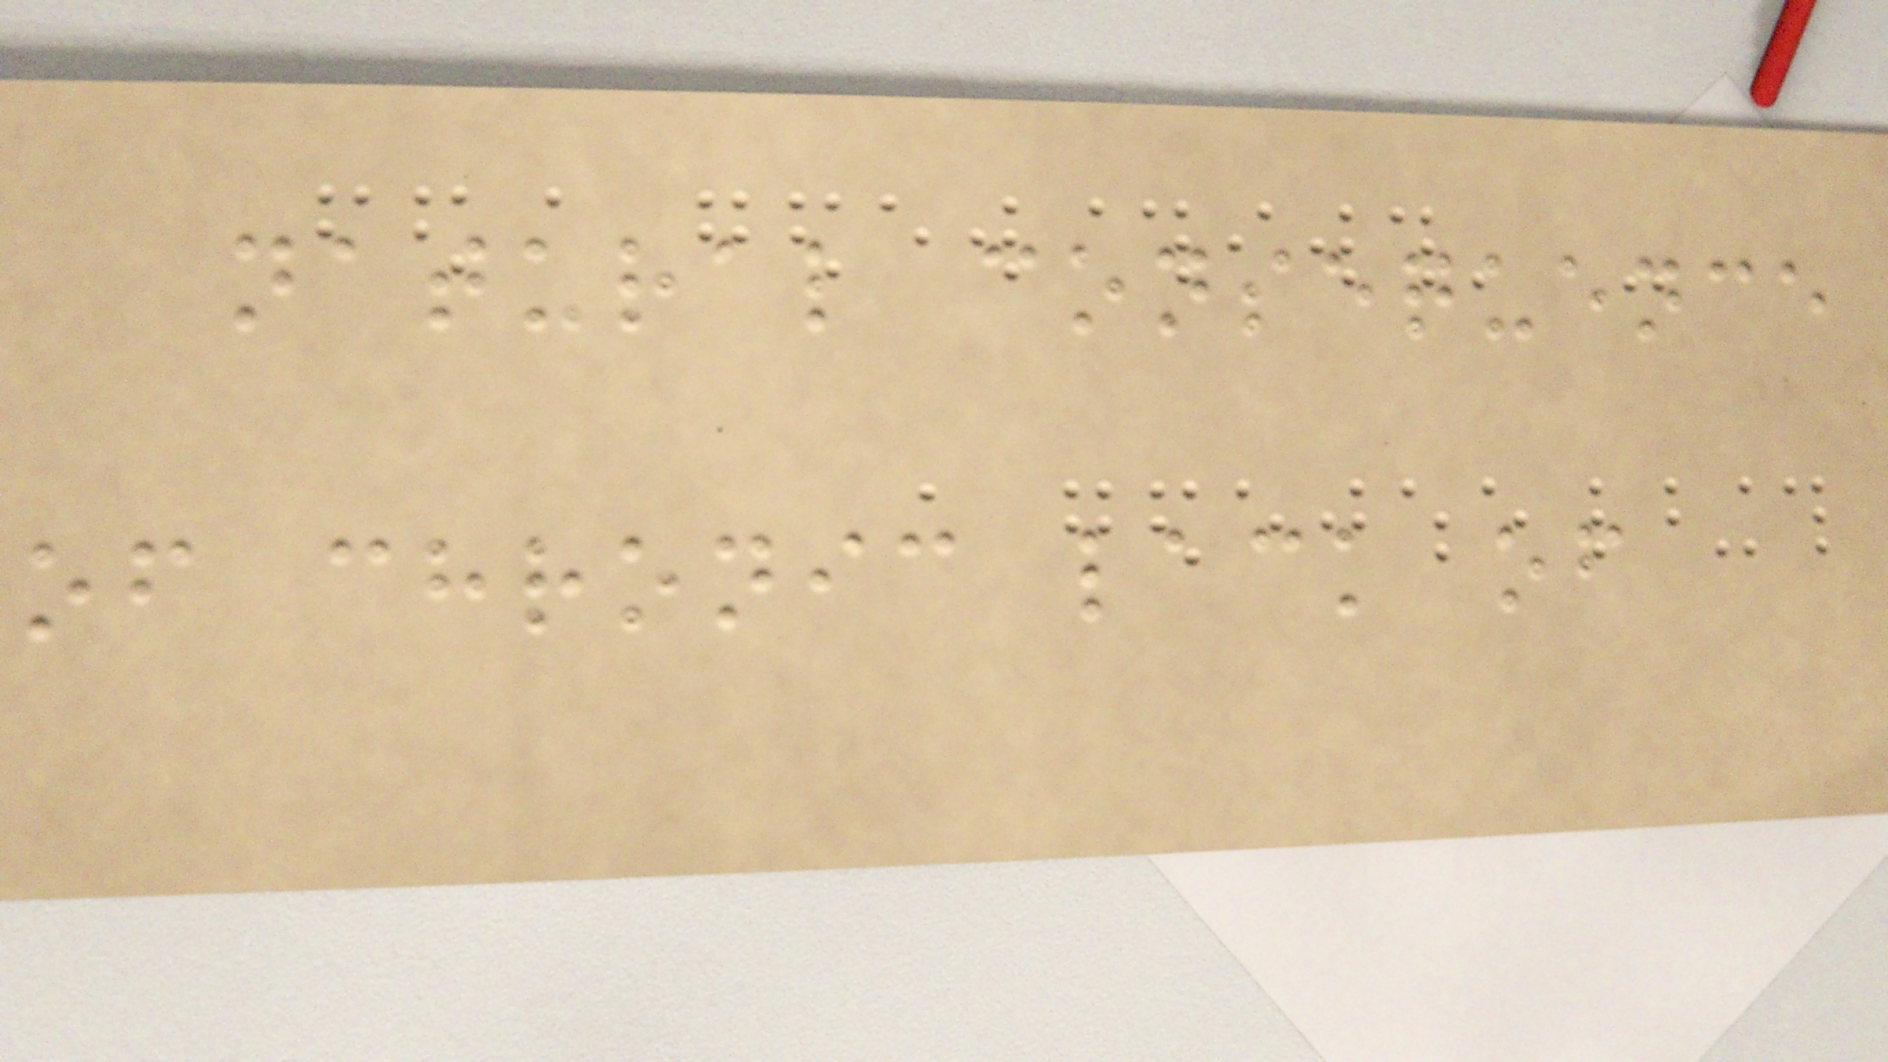natural consequence
of chronic lack of
